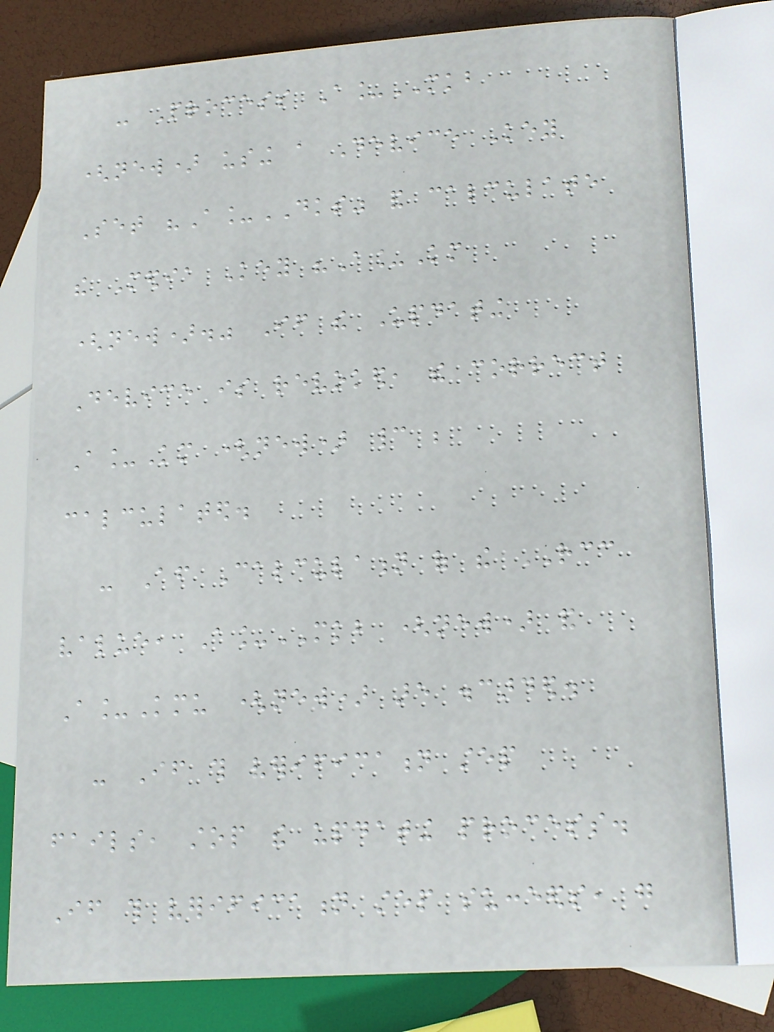- Process A_MKB
(new) using a Device Key
Set "A_DKS" and calculate
the Media Key "A_Km
(new)." If the Updating
Device is revoked, the correct
A_Km (new) cannot be
calculated.
- After Calculation of the RCC
value, A_MKB (new) and
A_Kmu (new) are discarded.
- If this verification step
fails, stop the updating process.
If this verification step succeeds, go
